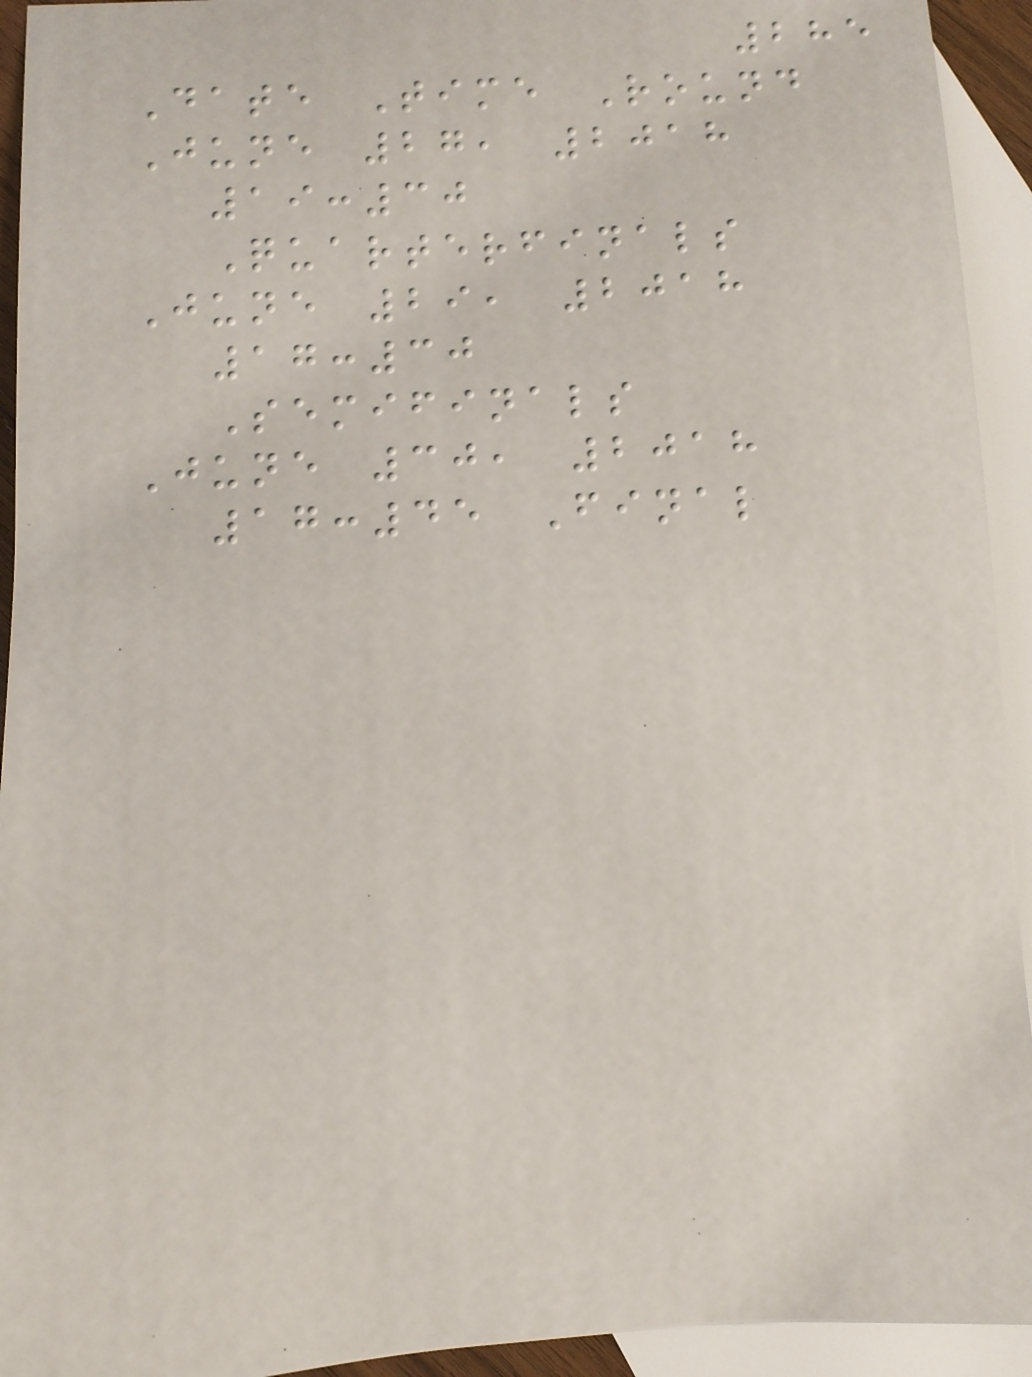285
Date Time Round
June 27, 2018
19:30
Quarterfinals
June 29, 2018
17:30
Semifinals
June 30, 2018
17:45 Final
